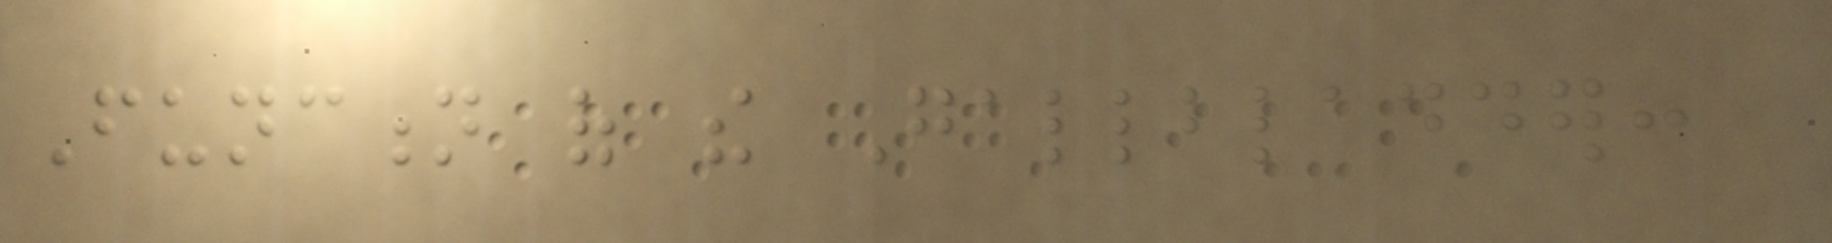Function of the Gallbladder:
